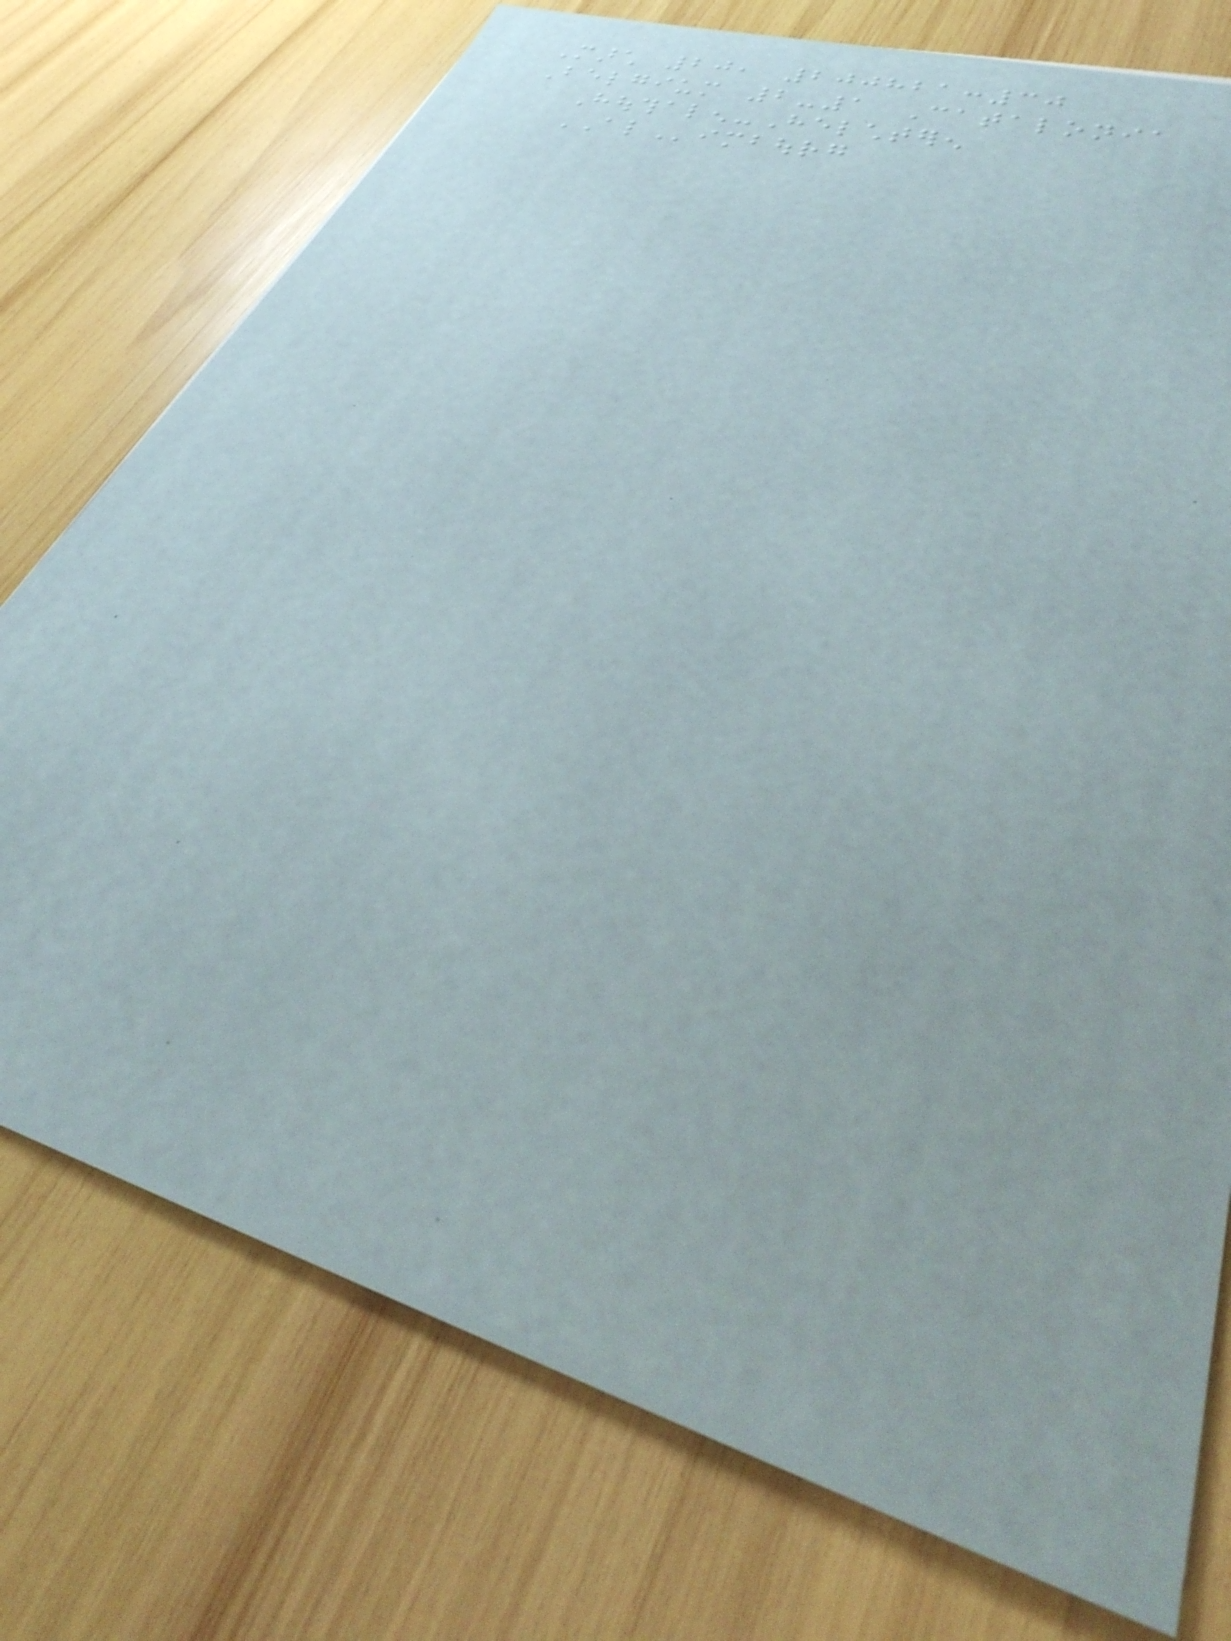March 20, 200821:30
Belgium 2-1 Catalonia
Houthalen-Helchteren
ALimbourg
